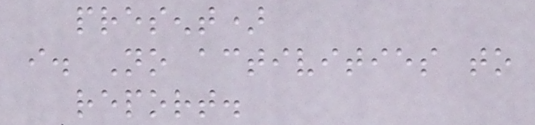present)
i. No activities to
report.
